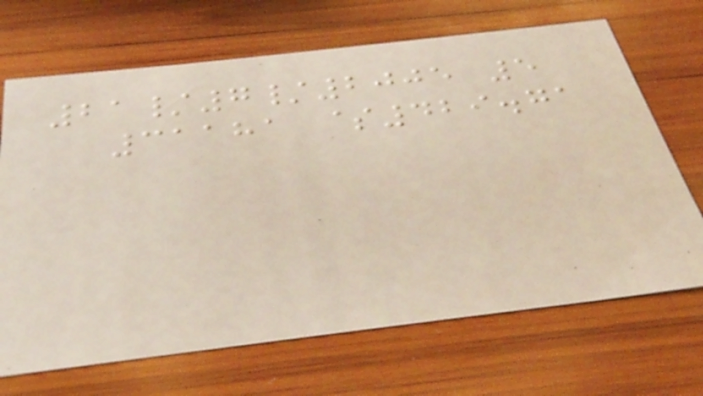21/7/2005 5
31181 $429.71
